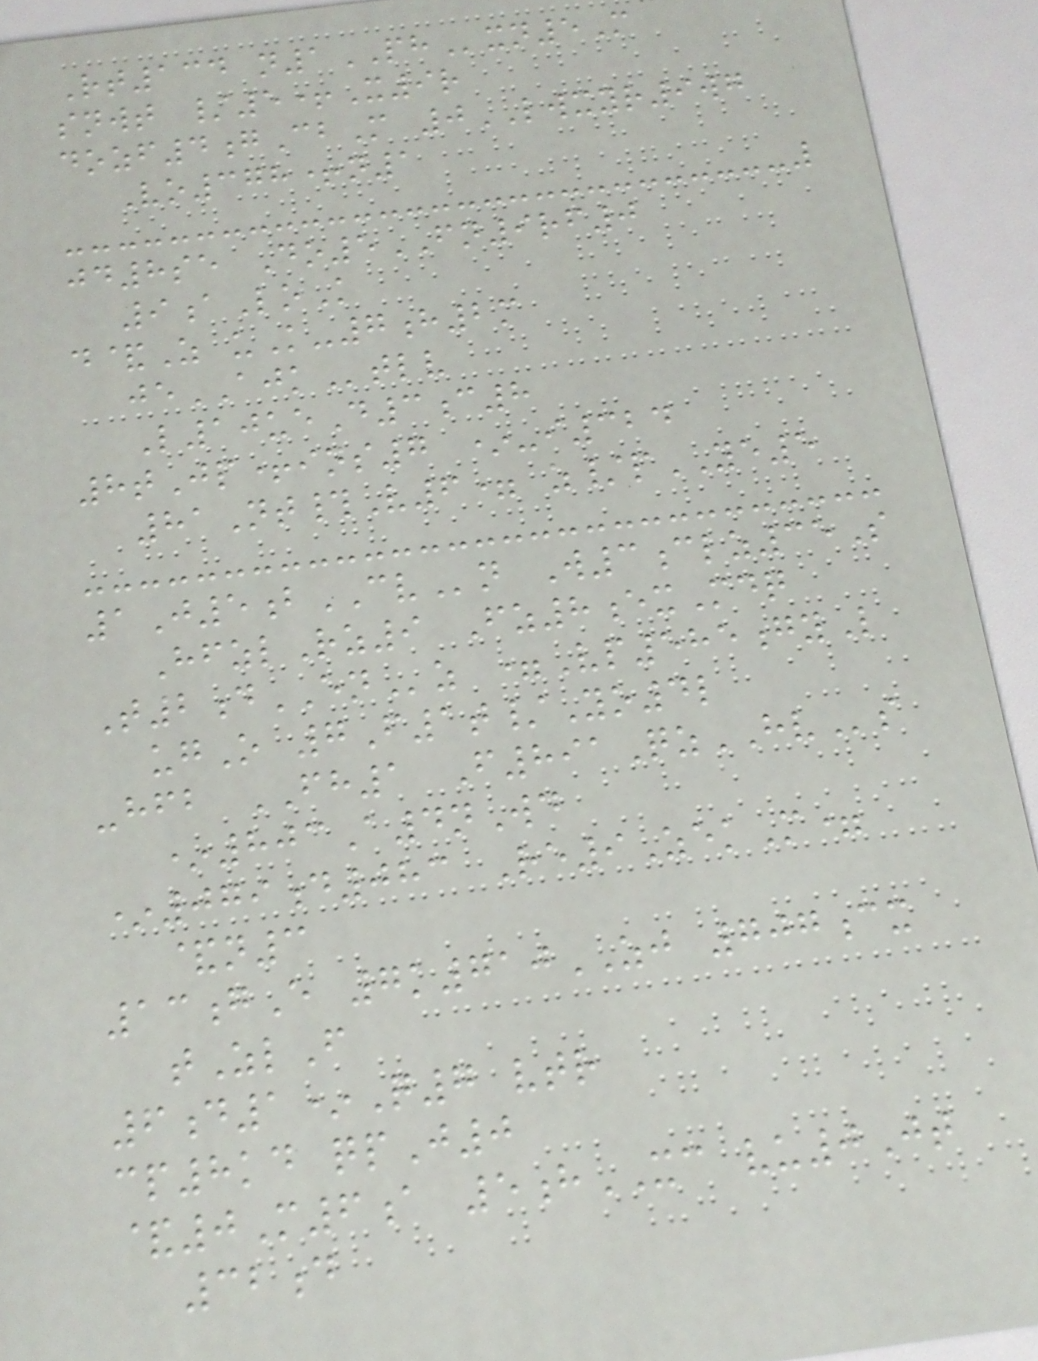Rt134 n1PHxn5M
snwt /5+X9r
dozf4gCbM 0LWXYR9wg
Vo378+n1
jd8se Do5FN9rf0
9aLoK
d&Z uK-7h2m
jeAJKtlv
L10ueD3c8
8tJp+ins7 *-i324
81Nt#V6= z/pYE5
1J5bCVn W3clz35S
HfzlRz9 Fz8exMdq
T2dENz =Vp585gyL
ugO 7F1t/Yo4l
-hfb FH1 F891QzHVs
*803A4nWd
*079d083 Re9ZekM=
&n3
13gE 7k710ZJ 707cx
tZlF
6d1*Q7 vtr
cp8kd qpJ0
&0M6a 5hXC vu0Jt
32d
